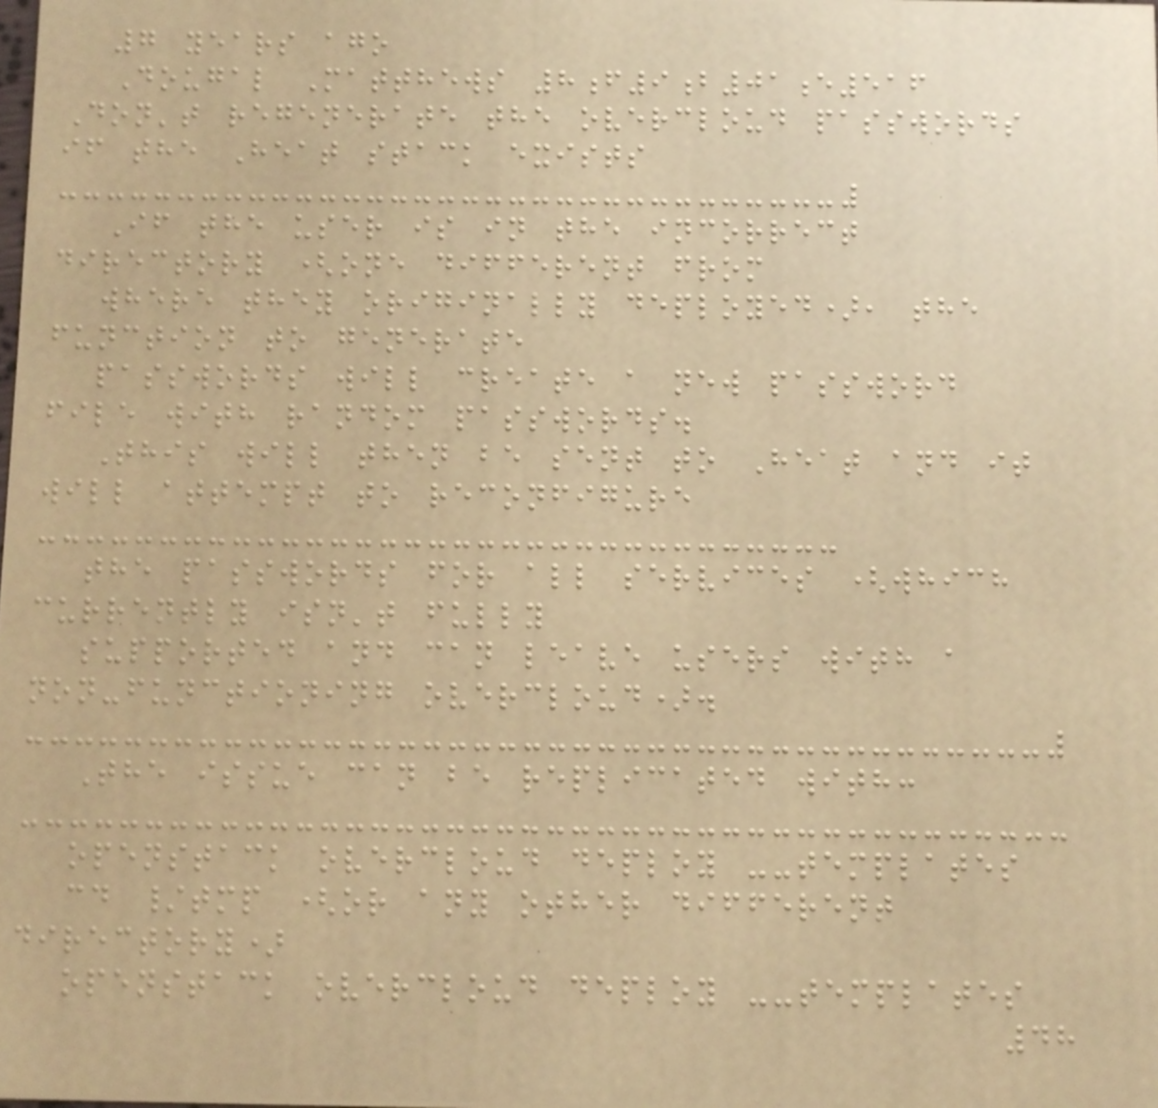7 years ago
Dougal Matthews 8f9b01e516
Don't regenerate the overcloud passwords
if the Heat stack exists
If the user is in the incorrect
directory (one different from
where they originally deployed), the
function to generate
passwords will create a new password
file with random passwords.
This will then be sent to Heat and it
will attempt to reconfigure
the passwords for all services (which
currently isn't fully
supported and can leave users with a
non-functioning overcloud).
The issue can be replicated with:
openstack overcloud deploy --templates
cd /tmp (or any other different
directory)
openstack overcloud deploy --templates
48
